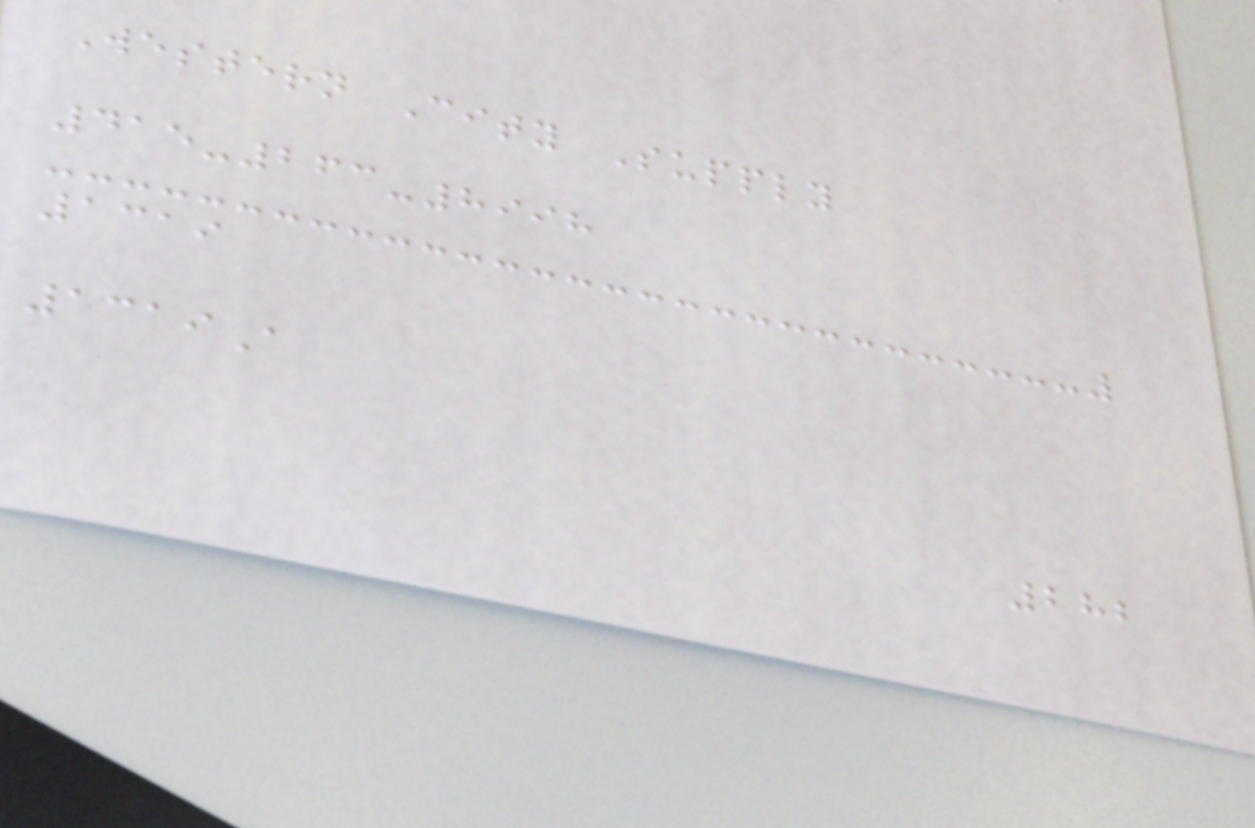Western City Supply
415-263-8998
1319
1319A
282
